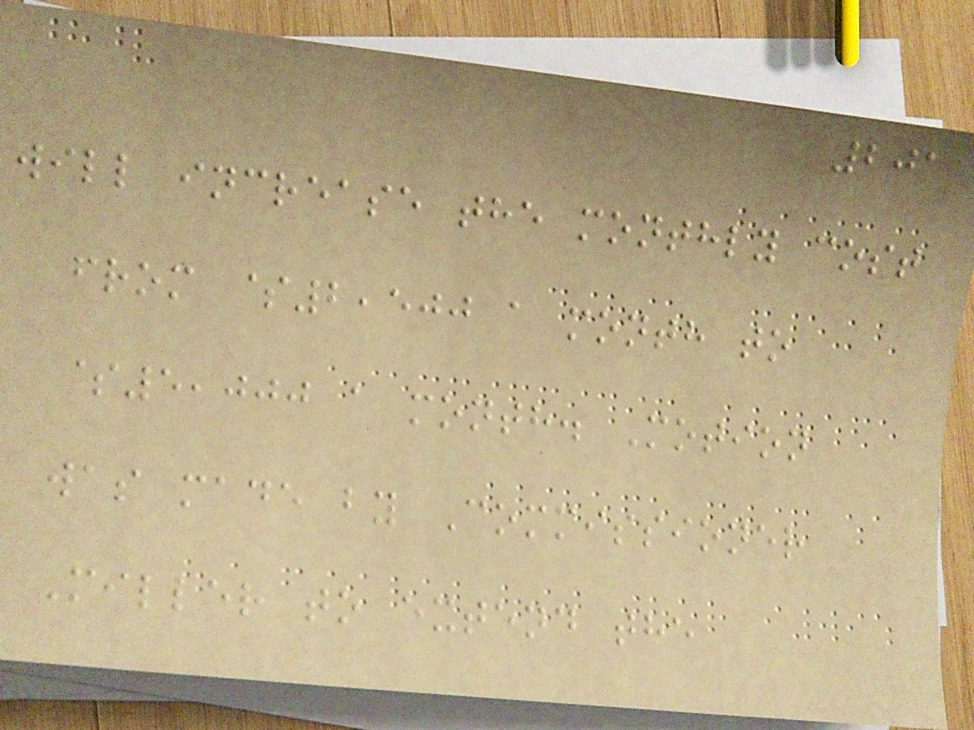201
will increase the monthly cost
from $2,500 a month to
$5,000 a month. Motion
was made by Commissioner
Miller to extend the
